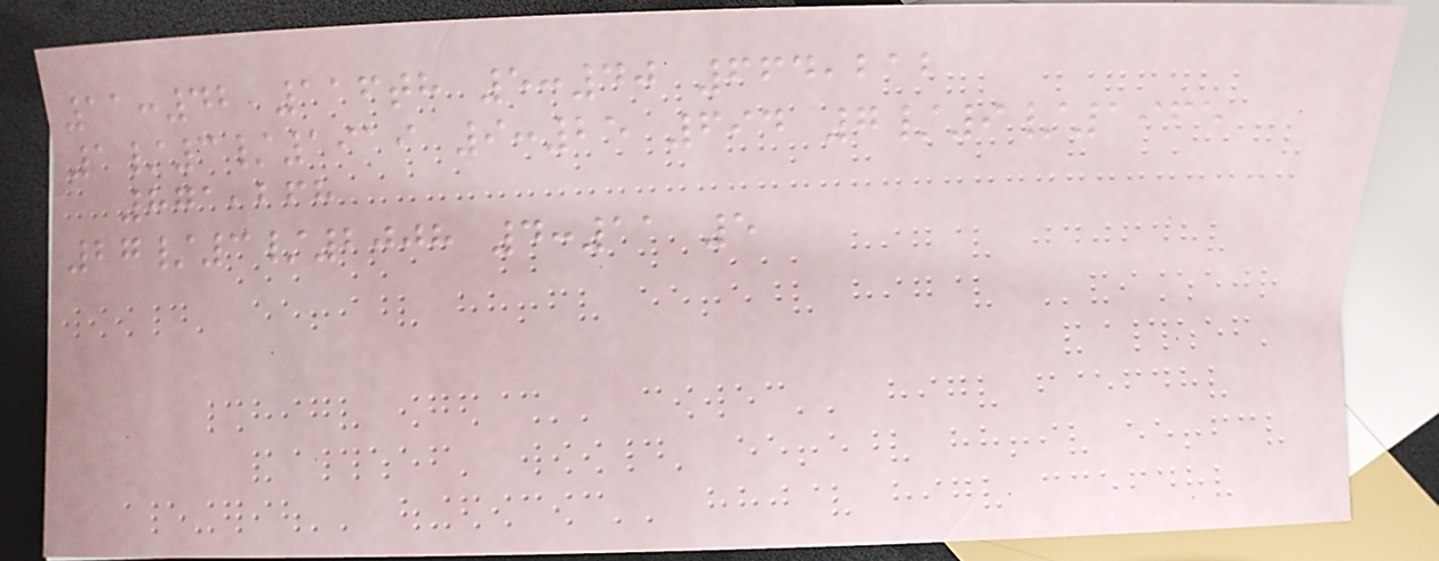11:42 116th 5:40 664,212
1/3/1919 9:25 694 7/9/1965
871,268
27/3/2008 4:11 5
